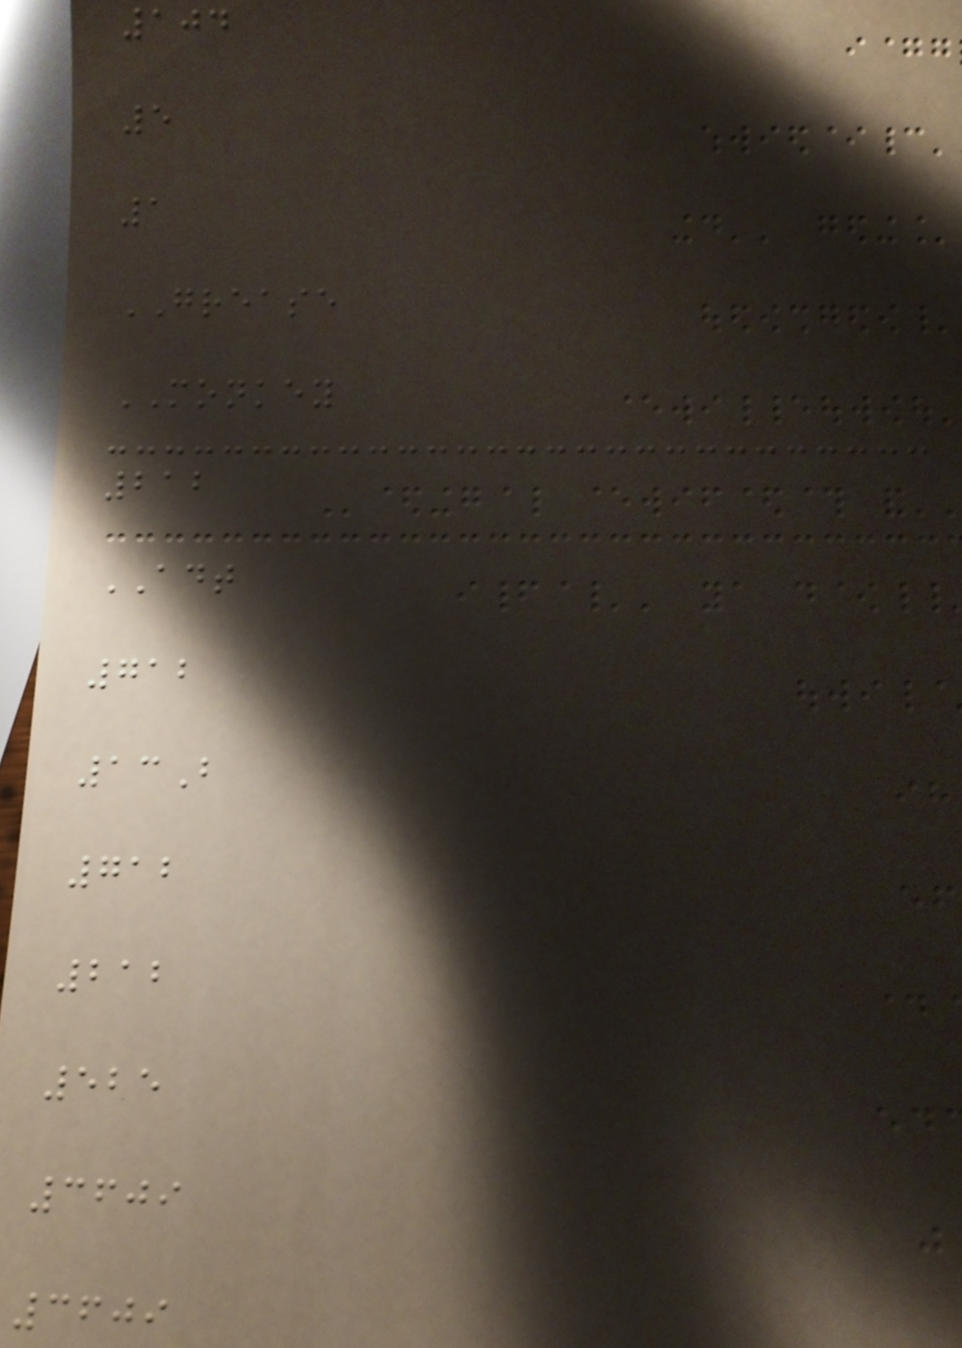104
5
1
GREASE
MONKEY
212
ADT
712
13B
712
212
525
3609
3609
